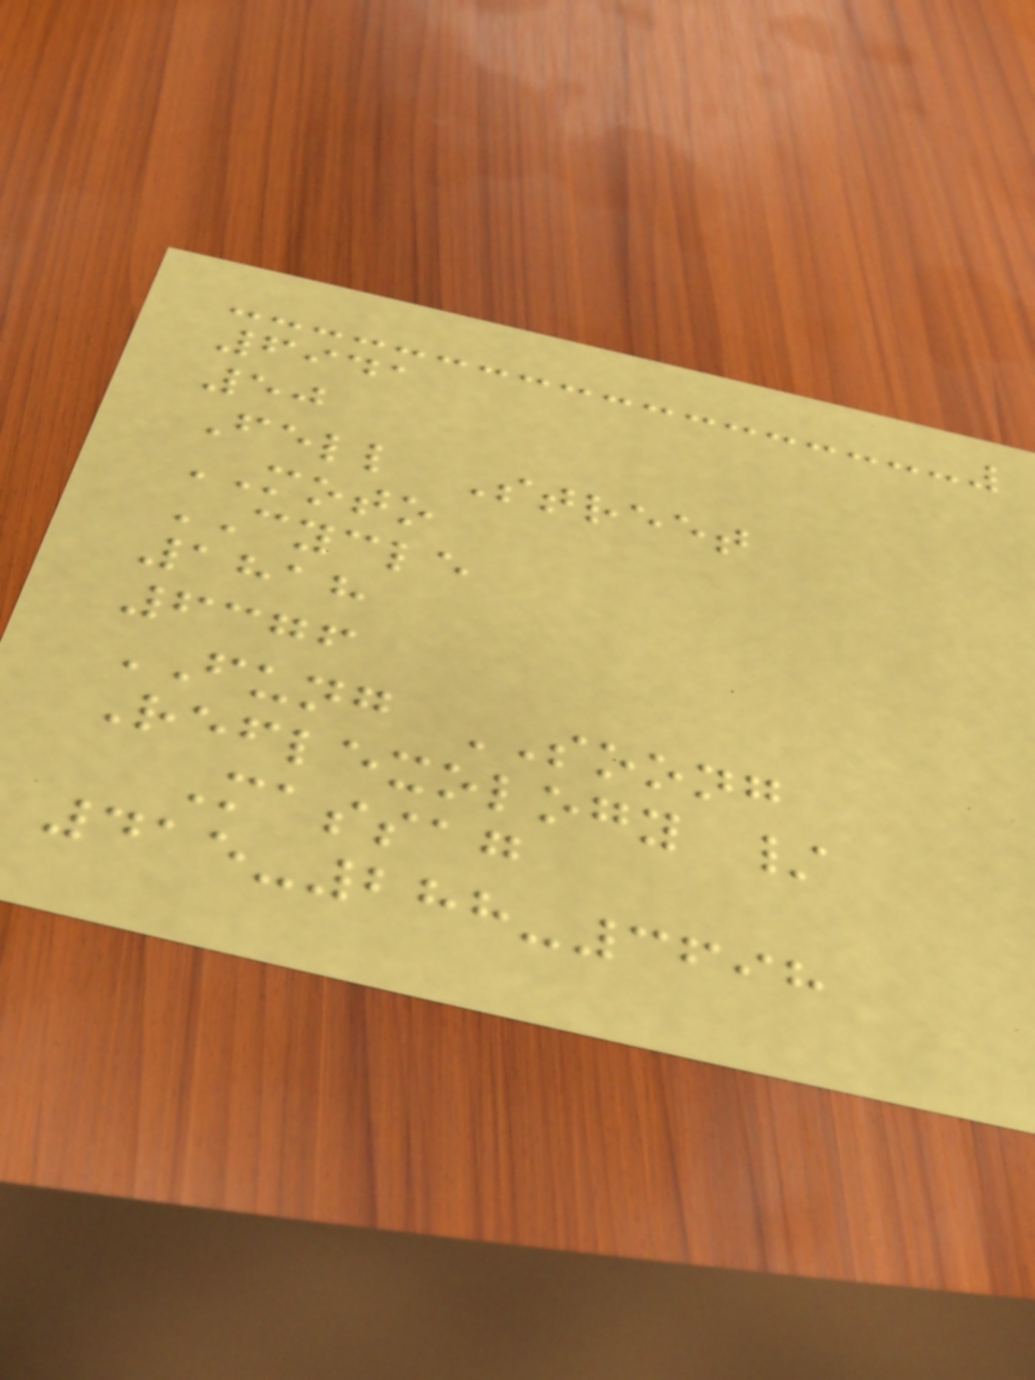6941
50
Fell Street
MOTO
CYCLE
1818
6376
FUNG SOONG
Reflexology /
Massag
415-288-3698
